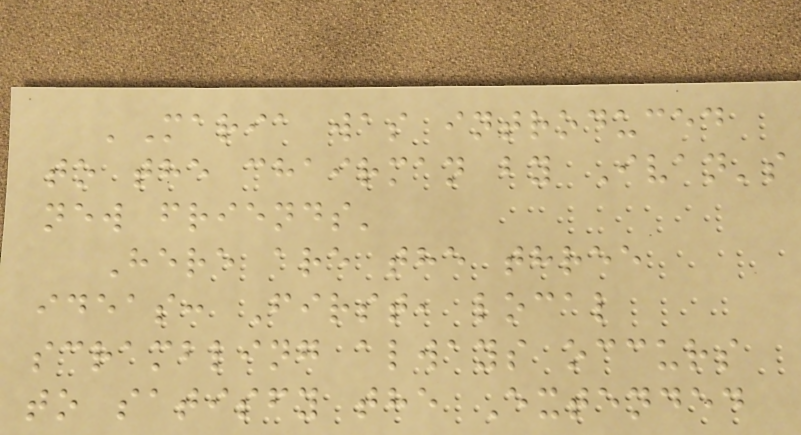'Maria was introduced
to the chairman by Ivan's
new friends'
Here are the three
ideas: First, local
scrambling always occurs
to satisfy the Extended
